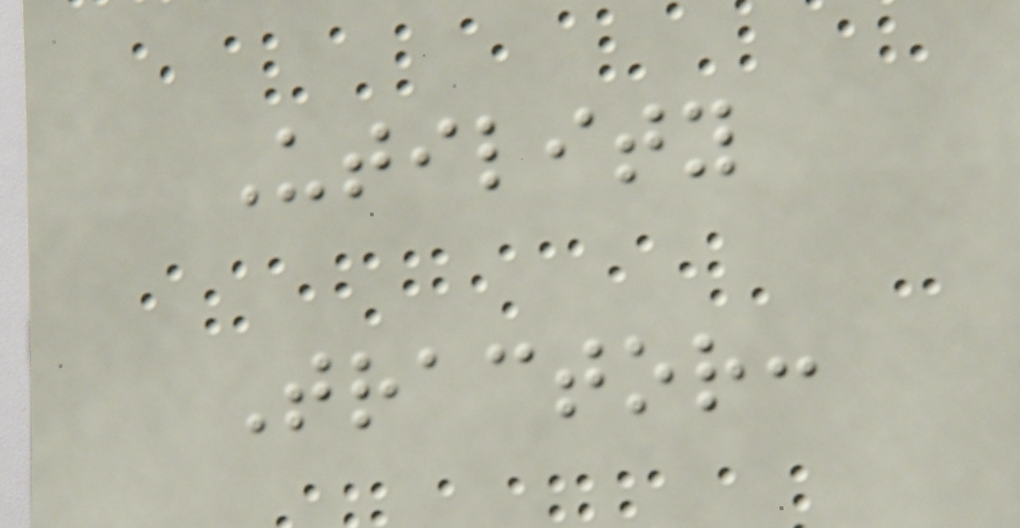Utility
Tractor:
